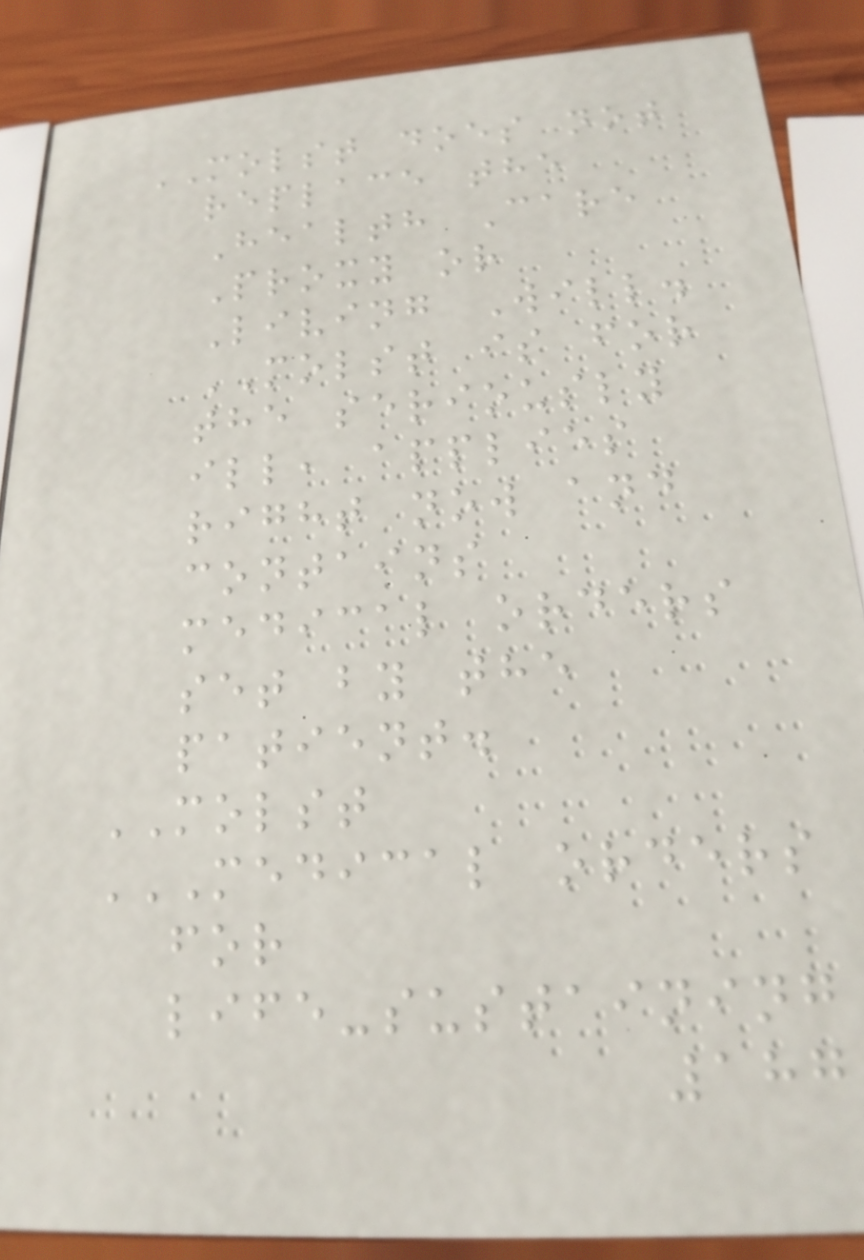MOLST does not
replace the
Health Care
Proxy or
Living Will.
MOLST is for
the seriously
ill, applies
right now and
contains
medical orders
set by the
patient.
MOLST
MEDICAL ORDERS
FOR
LIFE-SUSTAINING
187
